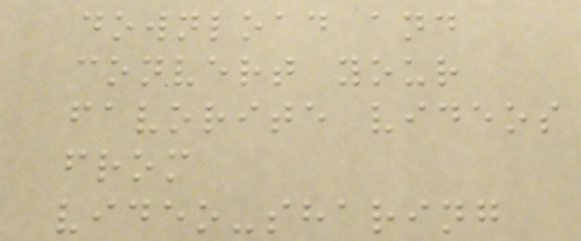download and
convert your
favorite videos
from
video-sharing
